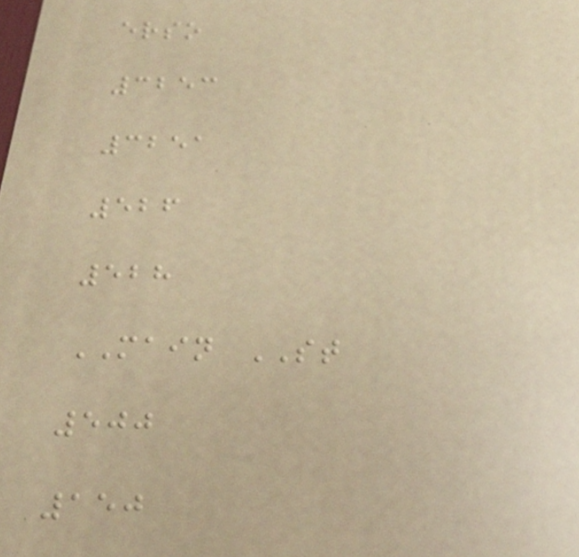erso
3253
3251
526
528
MAIN ST
500
150
